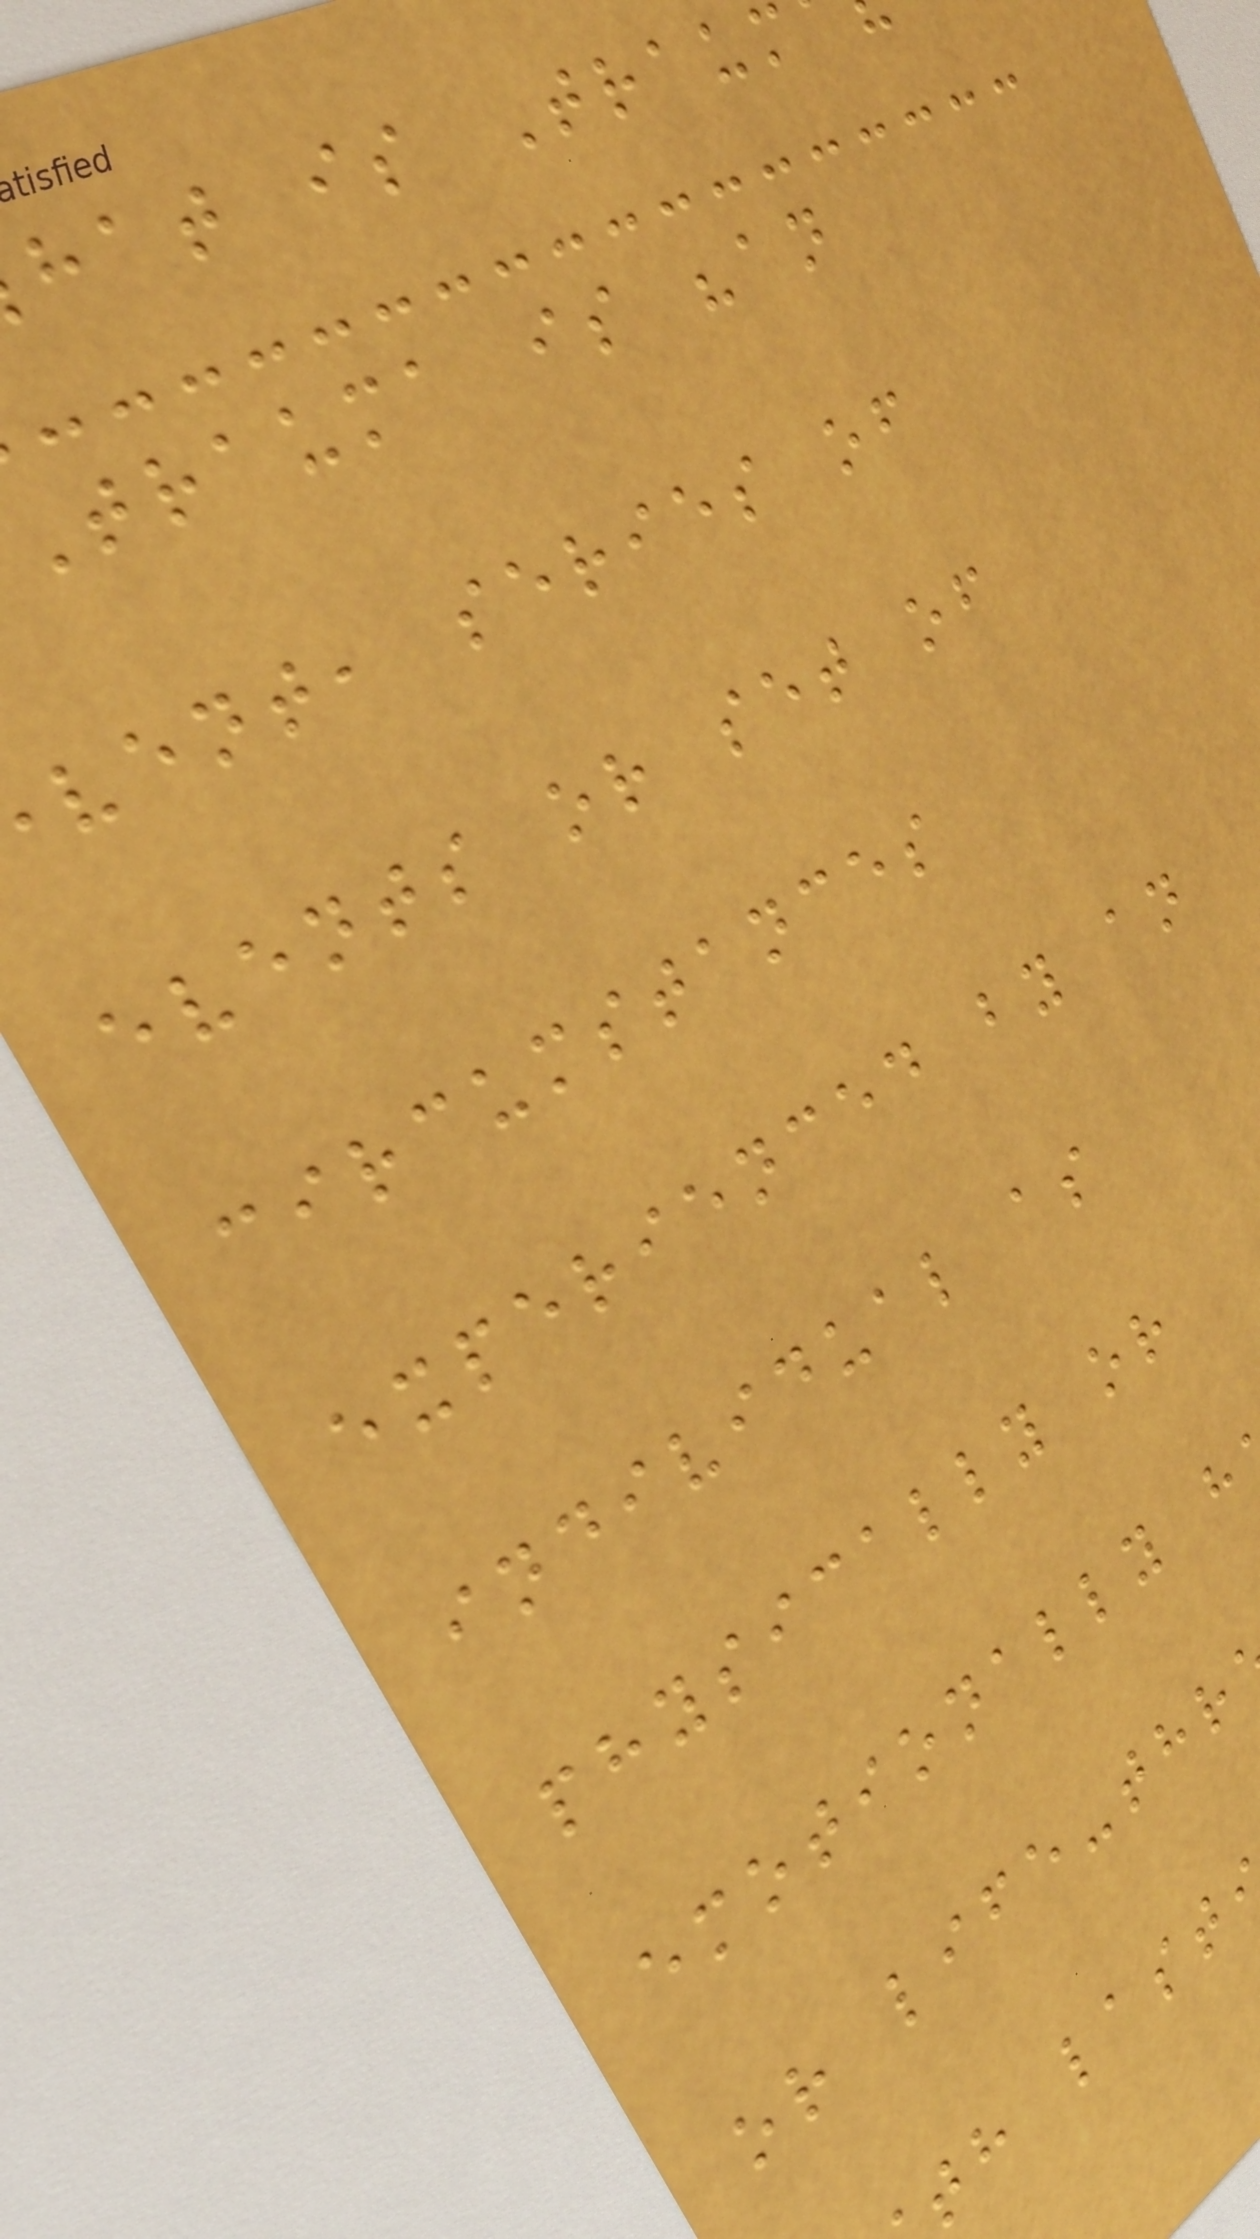hat is Traum
trauma is "an
vent, series of
events or set of
circumstances
experienced by an
individual as
physically or
emotionally h
or life-thr
th last
